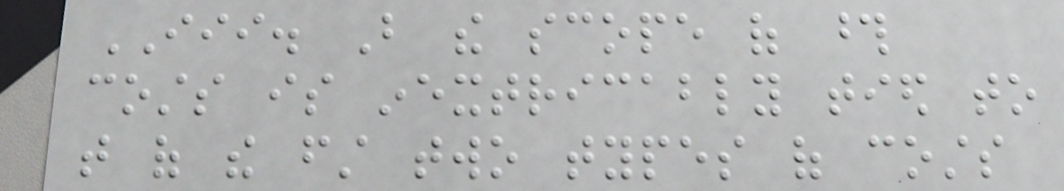III. But the scope of those
costs is inextricably tied to
that of the first two types of costs
